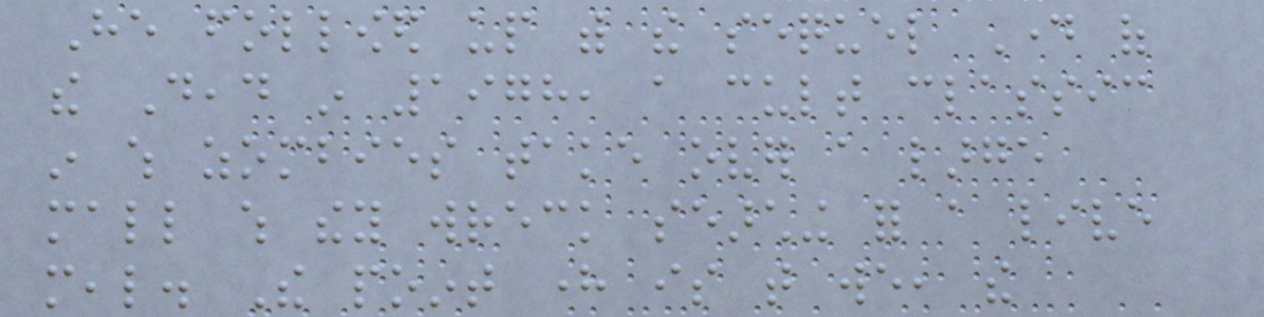He followed up with the sequel Day of
the Dead in 1978, a cult classic
in which zombies take over a large
mall which they wreck searching for a live
meal. The point here is that we, the
